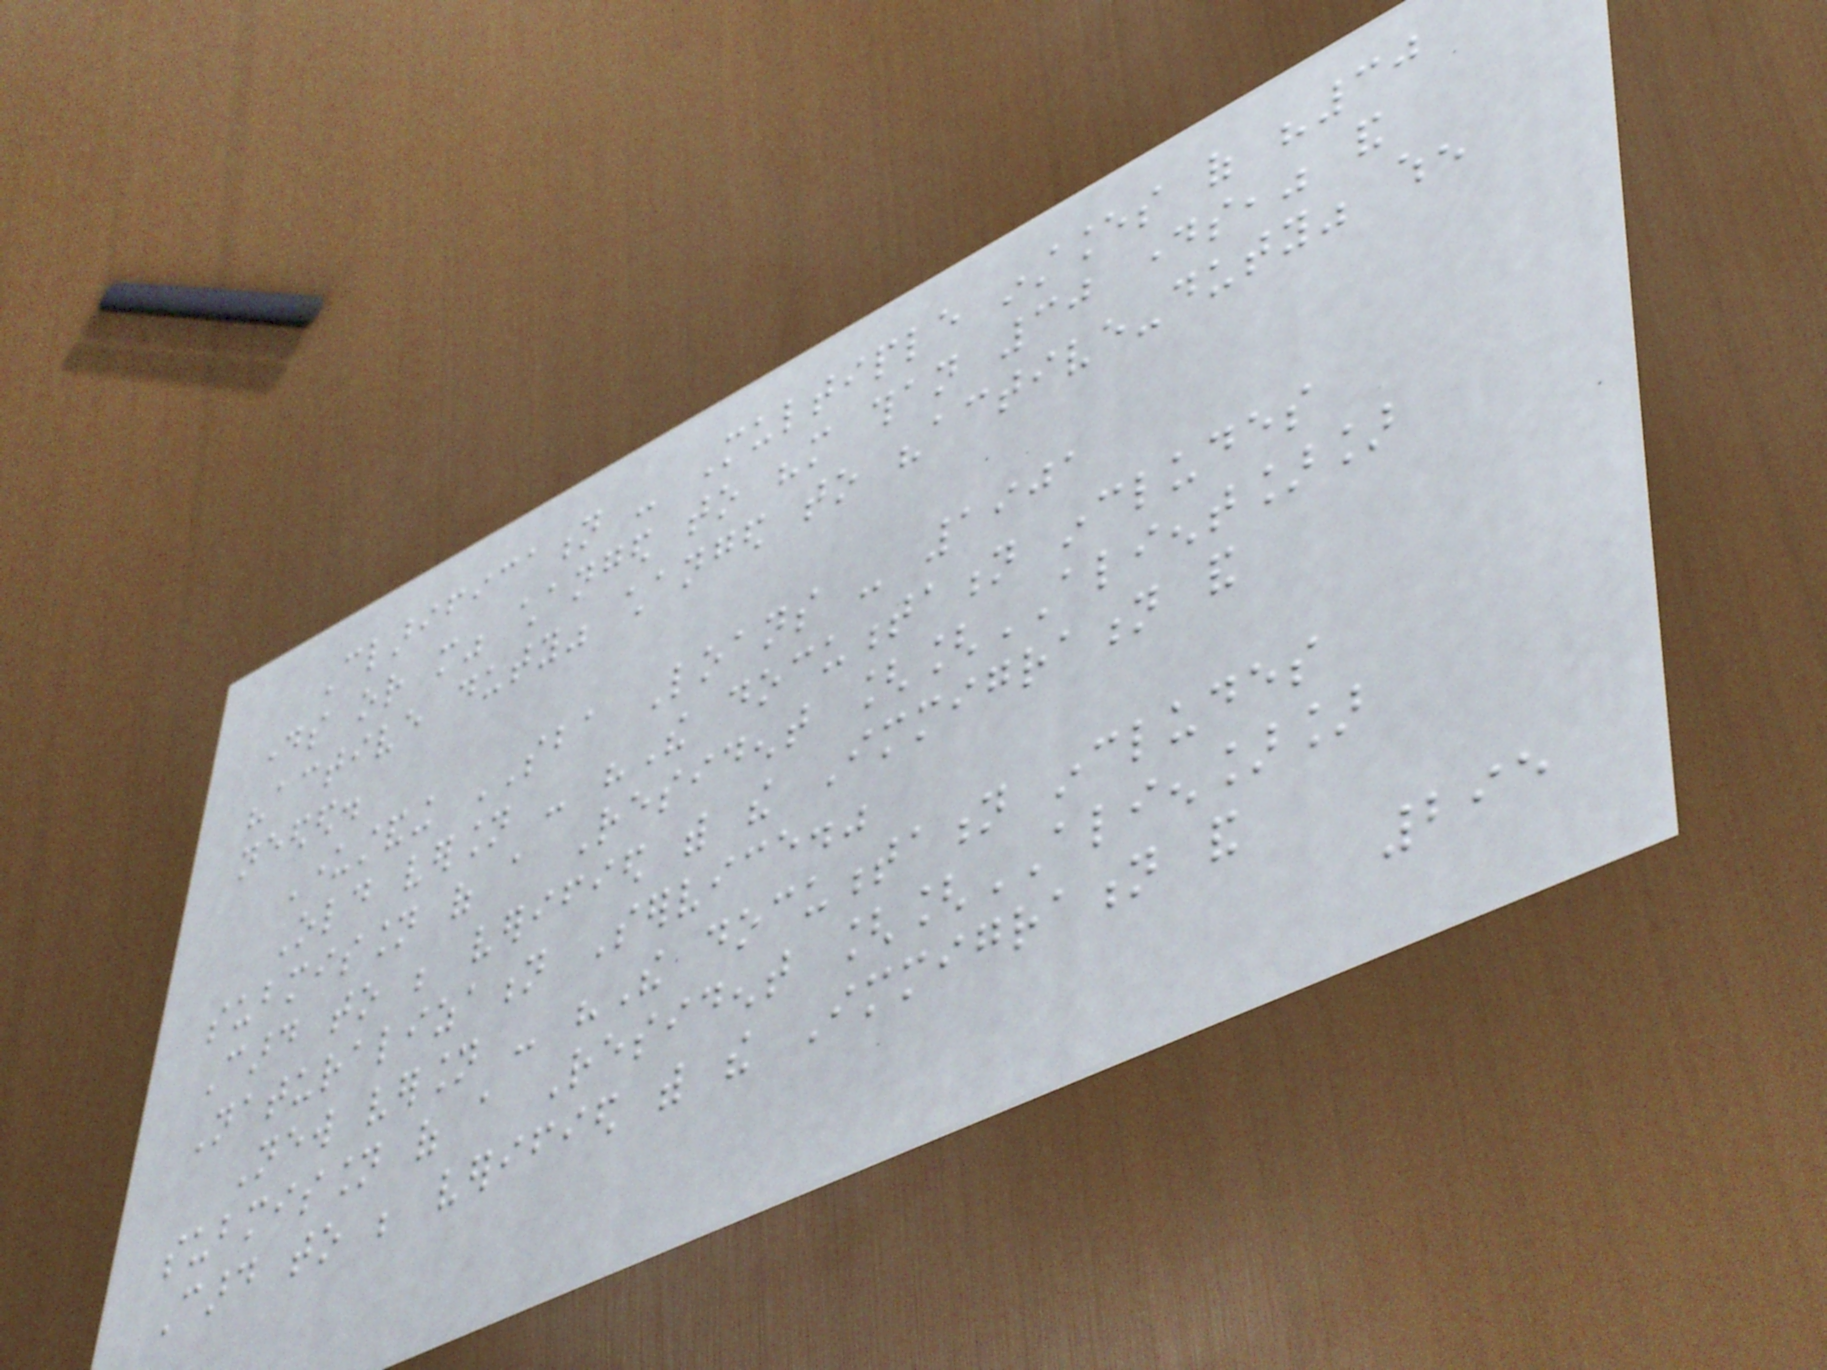Clarification - Multiple instances of "30
days or more" changed to "more than 30 days," and
"active duty" changed to "active-duty" when
needed.
Understanding SBA Loans - 1901
Old version - "The documentation includes
submission of a Resident [[ALIENT]]
Card to be verified with the Immigration and
Naturalization Service."
New version - "The documentation includes
submission of a Resident [[ALIEN]]
Card to be verified with the Immigration and
295
